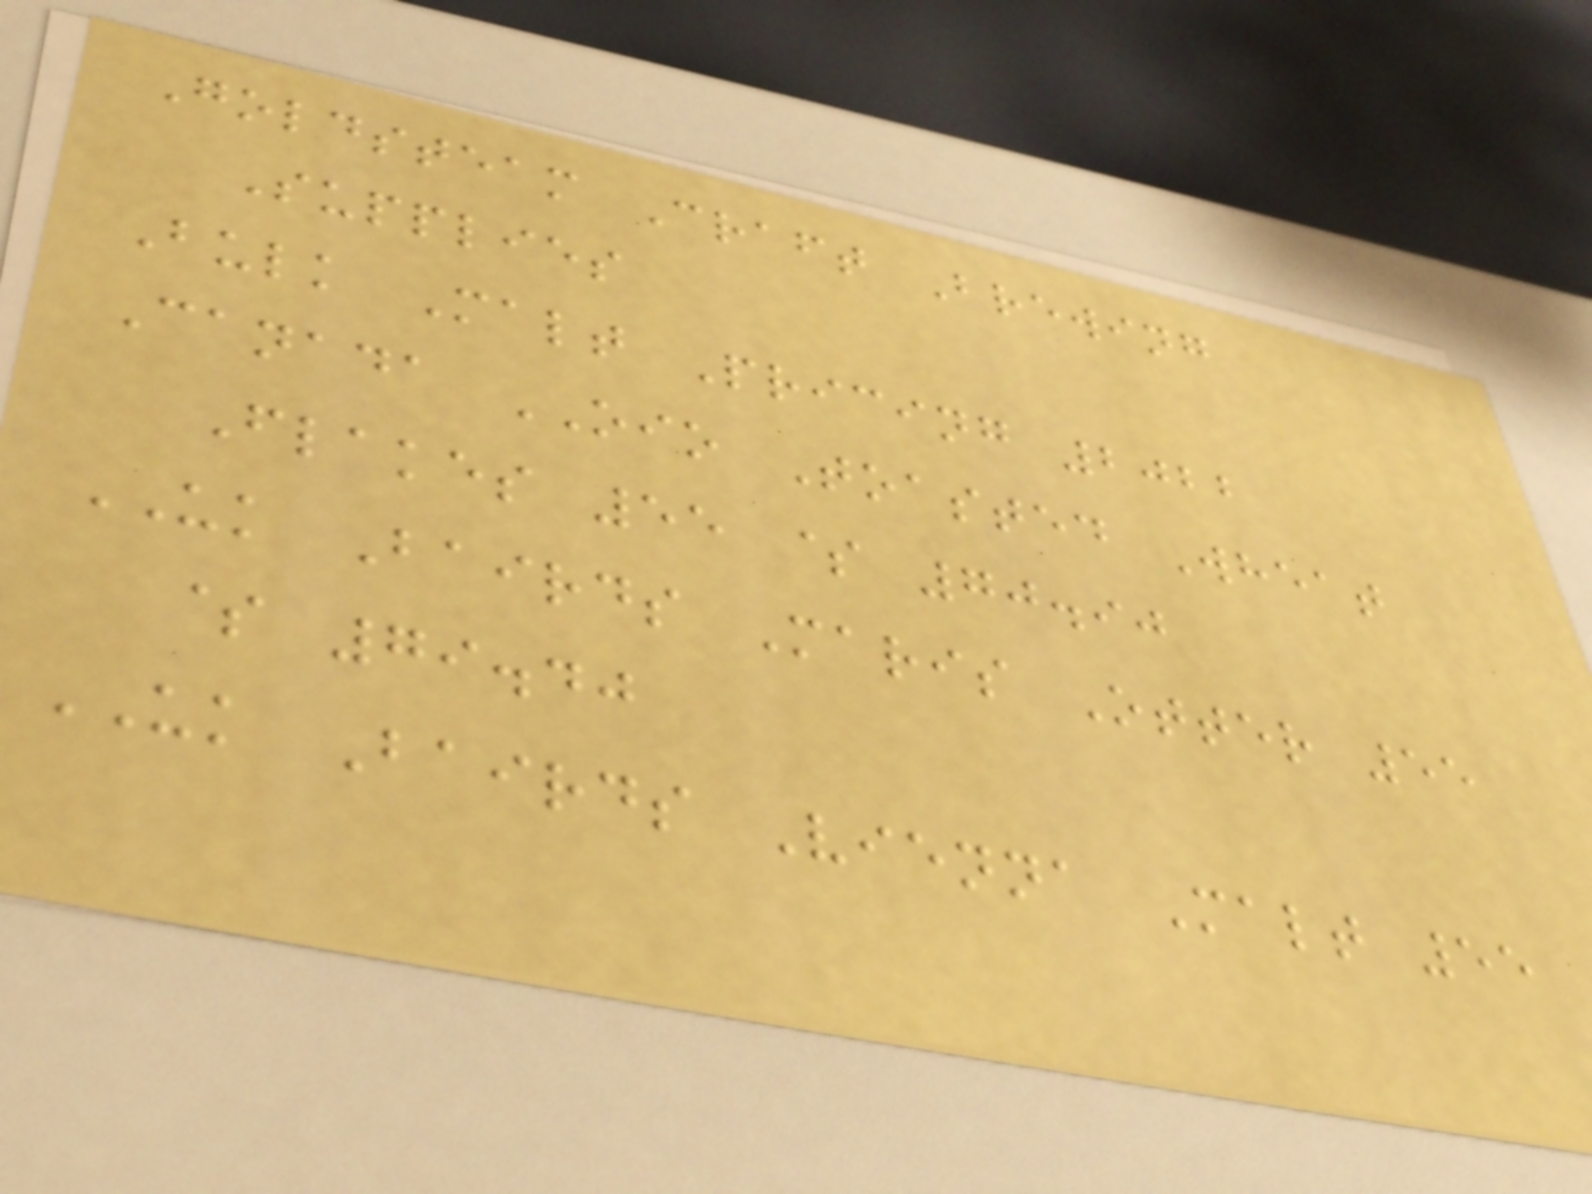Goldsteam Craft Brewing
Supplies
Bulk Malt Pricing 2022
Canada OIO Toasted Wheat
Flakes 55 $ 70.90
UK Bairds Maris Otter 55
$ 79.40
UK Bairds Vienna Malt 55
